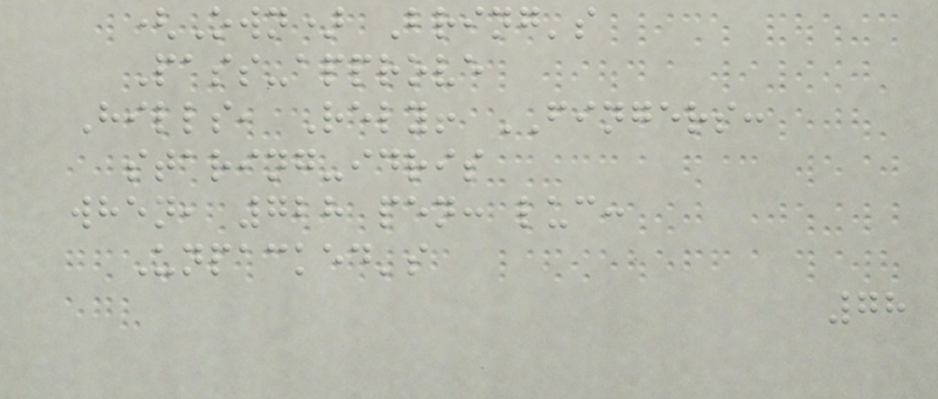(Own) Bring's
Pass-approve
Hills, Rely! FINGERS:
staring-idris
when, 728 pen: luc:
Unpacked's
78
